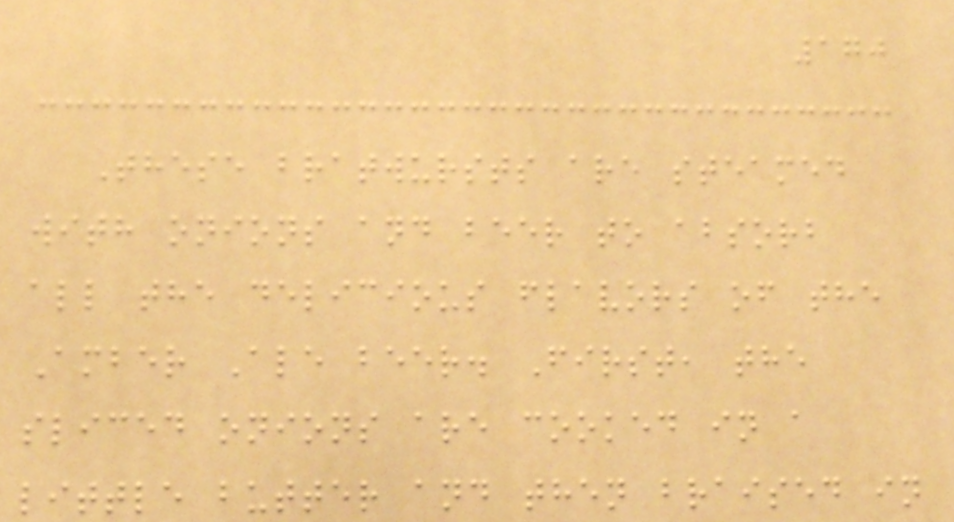170
These bratwursts are steamed
with onions and beer to absorb
all the delicious flavors of the
Amber Ale beer. First, the
sliced onions are cooked in a
little butter and then braised in
